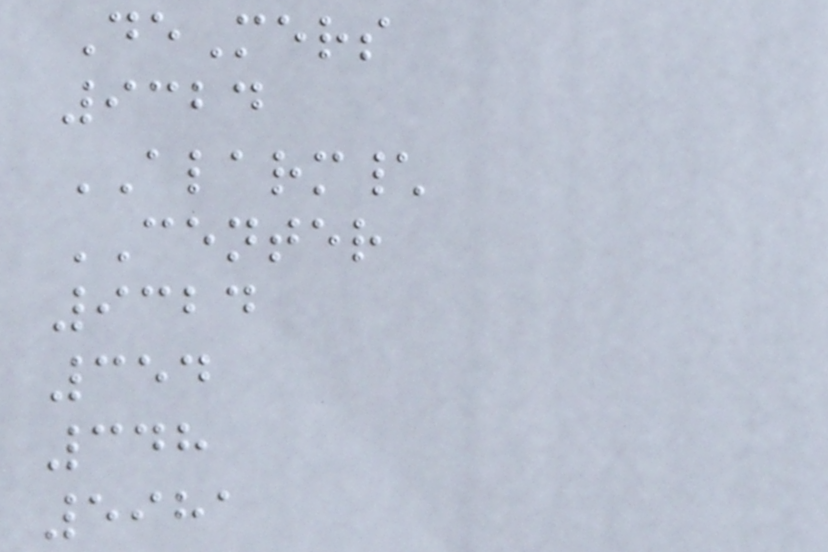DeMers
9324
ALARM\
CENTER
9324
354
348
5981
